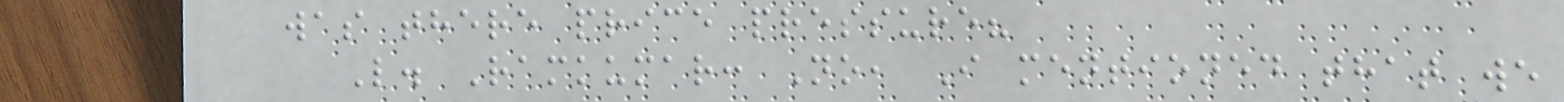was there price pressure?
L. Ramkumar: No, I mentioned that we
